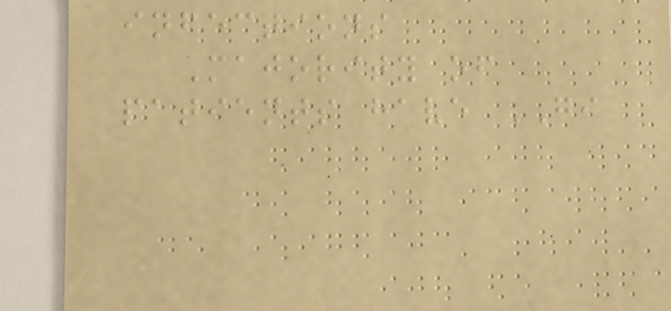infections
Majority of
patients have GI
